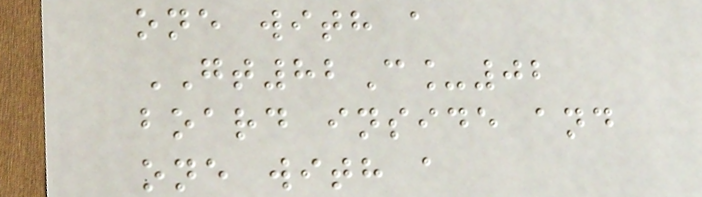one with a
GT82C_02
board inside and
one with a
